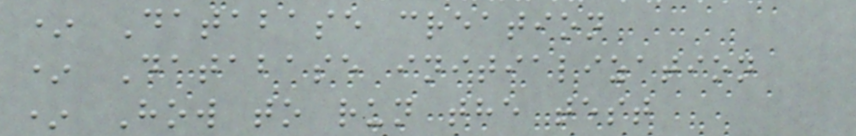* Database creation
* Database initialization
* How to run the test
